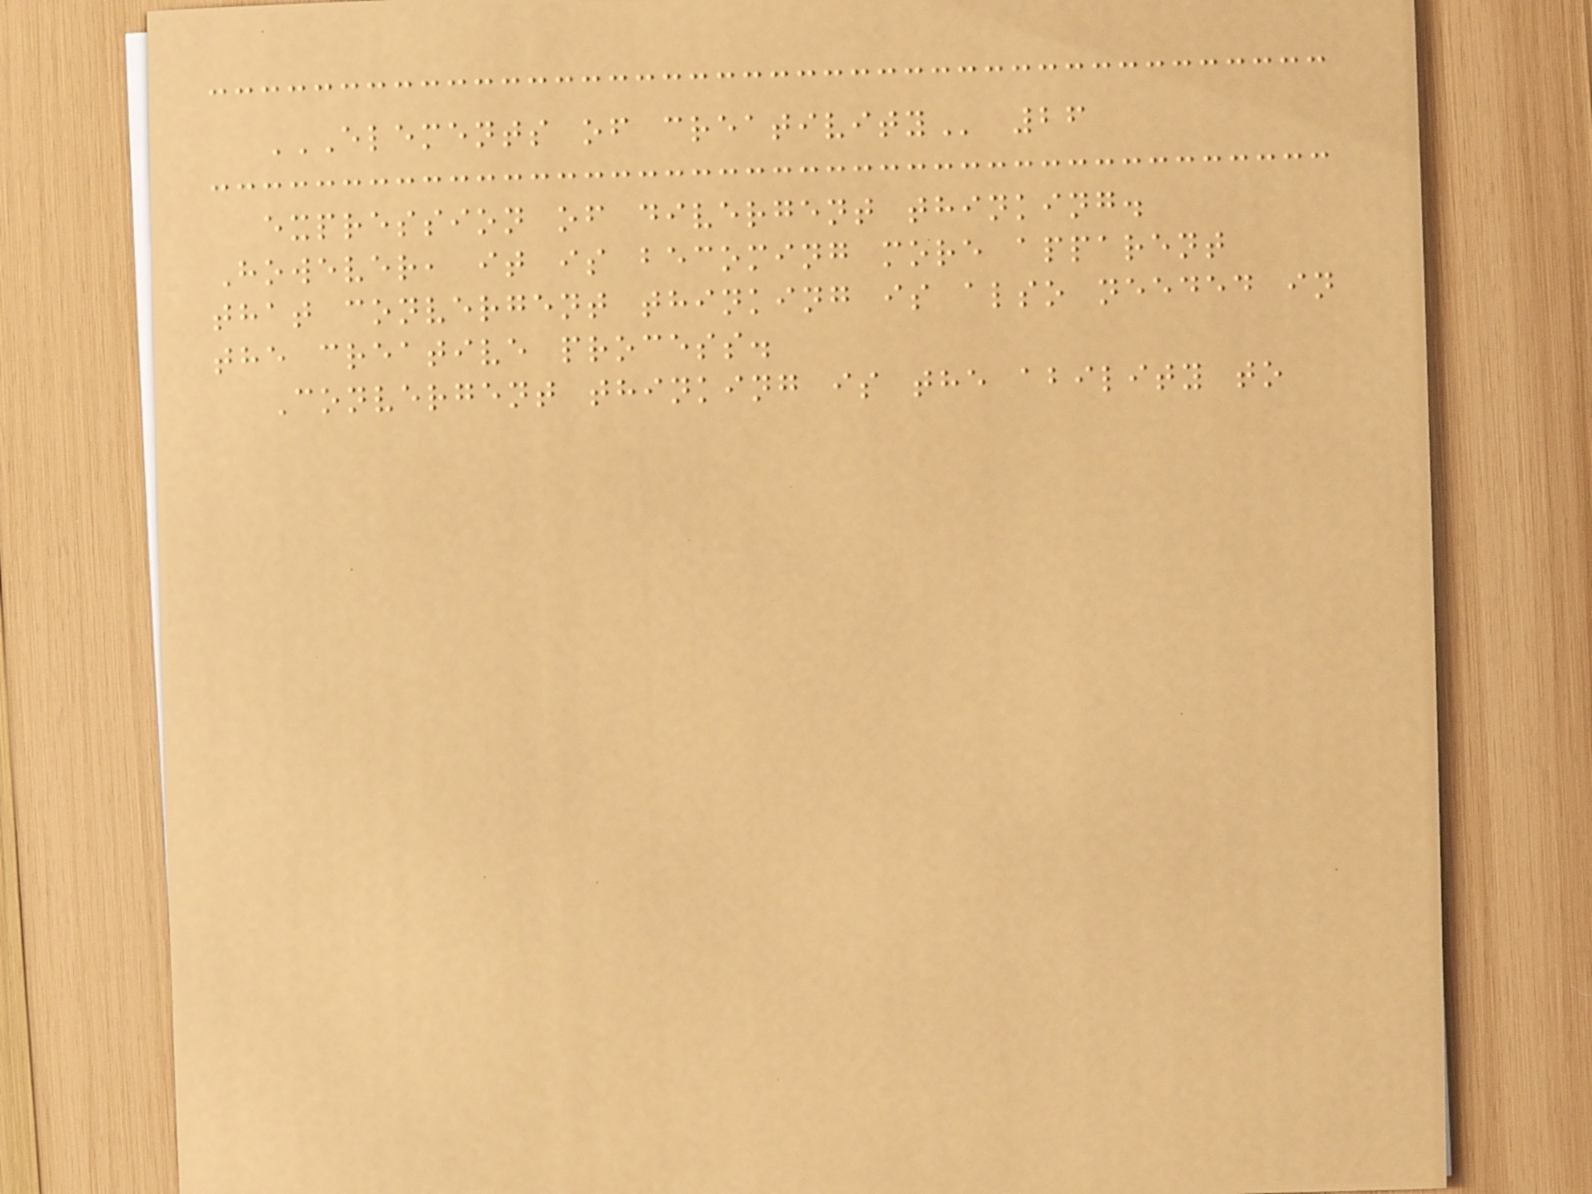ELEMENTS OF CREATIVITY 26
expression of divergent thinking.
However, it is becoming more apparent
that convergent thinking is also needed in
the creative process.
Convergent thinking is the ability to
